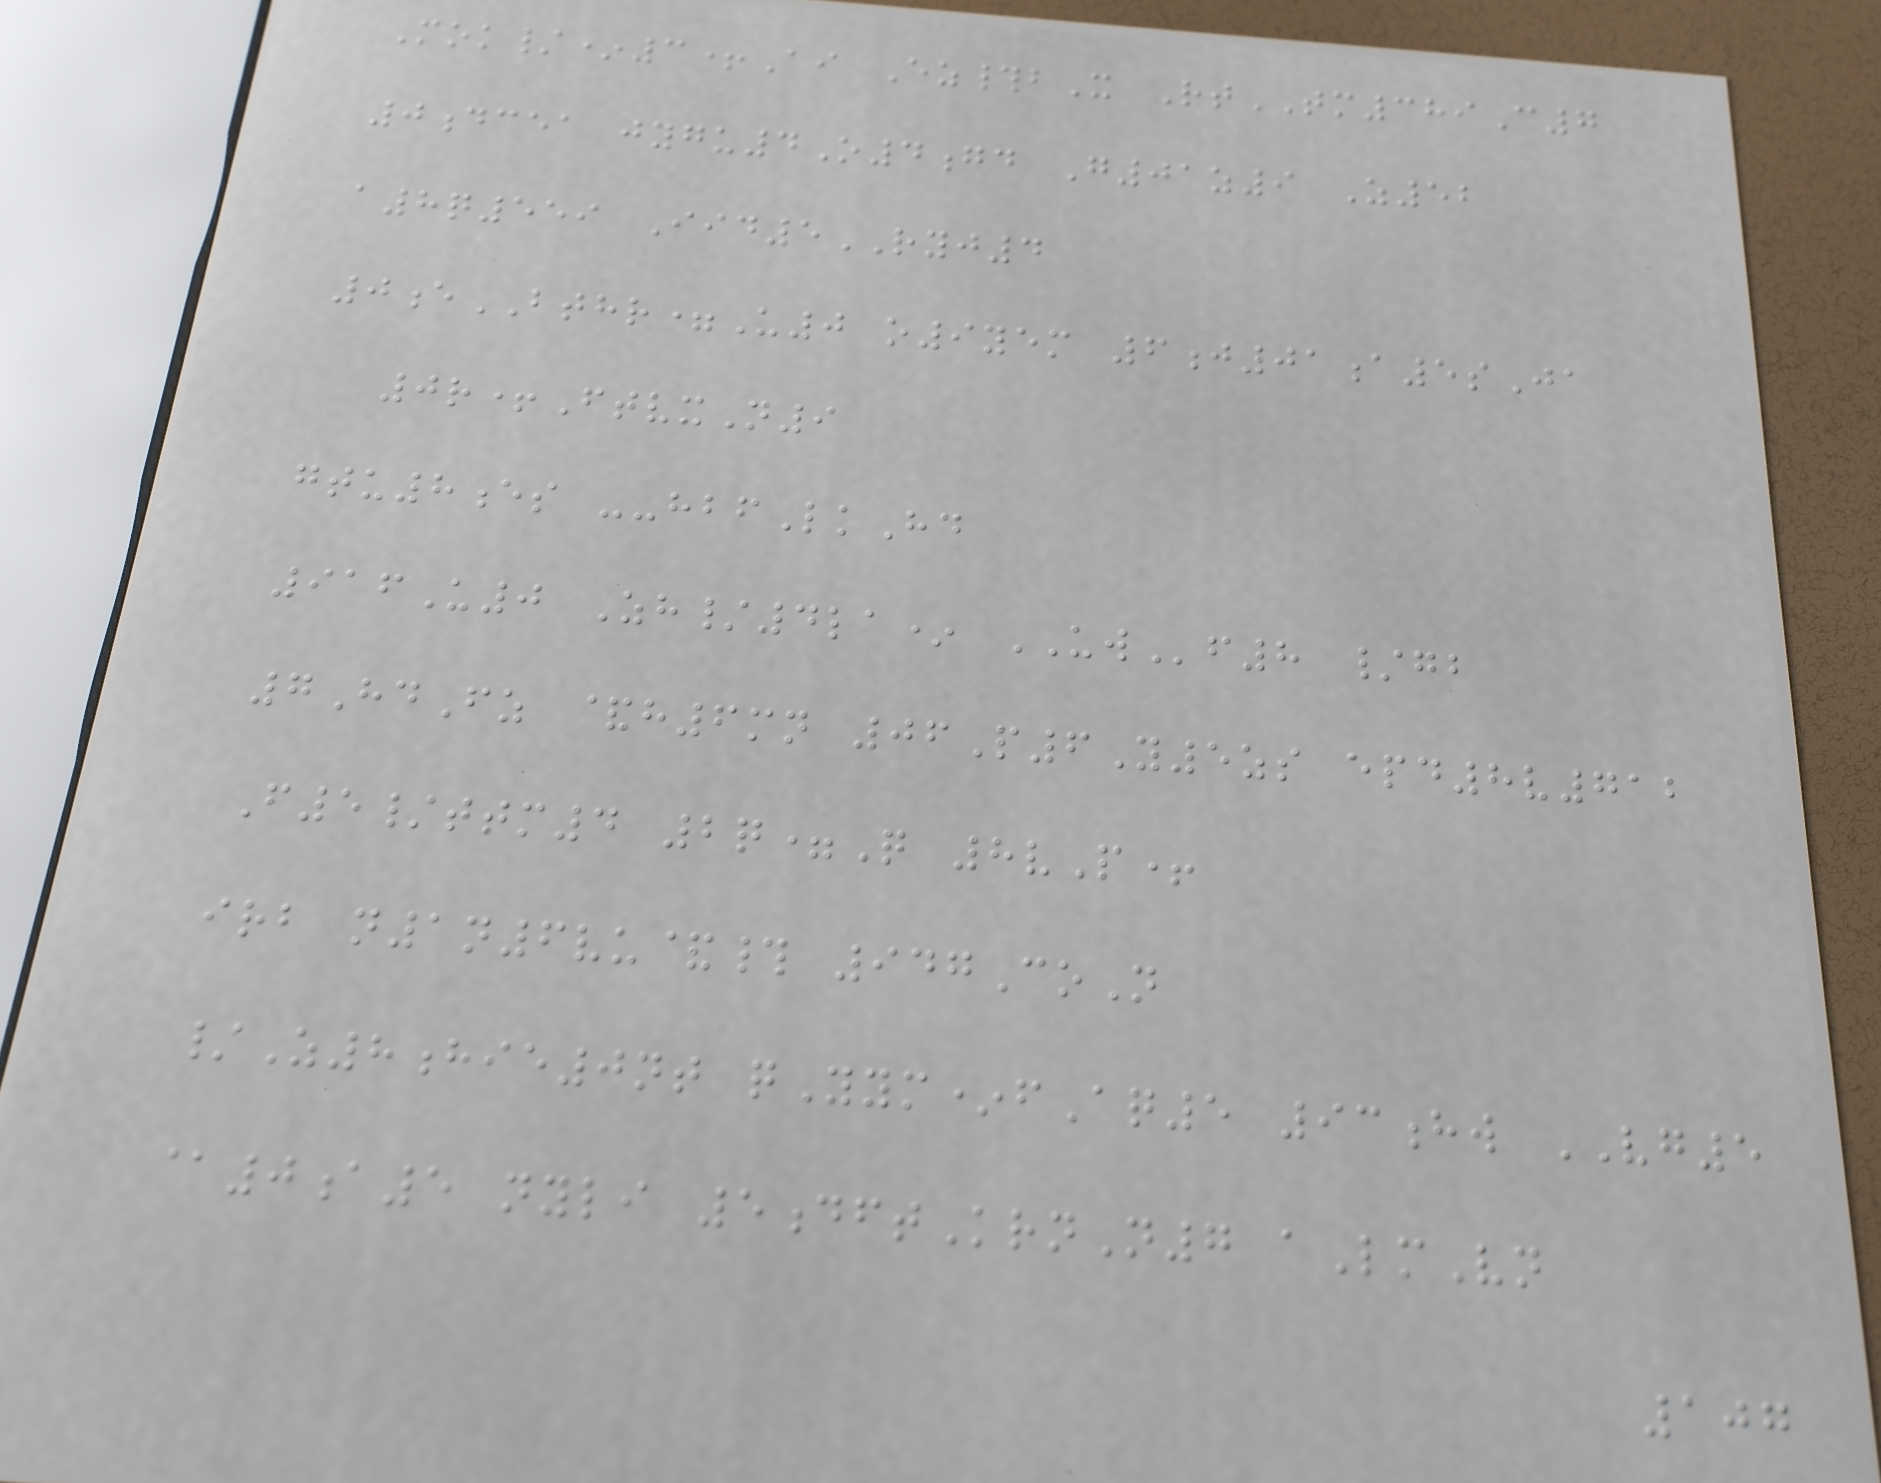Mok/*3+Ai Ez#bX RtTM389C7
0dcea jygu4O4gd G01z9 Z52
a8q559 Iid5RYJ4
0eBTHR=U0 o9yem 6j01a5sJa
0r+FtvxN9
gtu8es --hbfLkHd
916U0 Zh/4la* UWf8 /gb
7HdFz &h6mn 06P6Y5zs epd8v712
F5/ttm4 2q=Q 8vP+
irb n1n6vu&# 947CoN
/Z8hie0nt qYym*fAq5 93hw VG5
@0a5 nyli 5dftKrnN7 aLmVn
107
